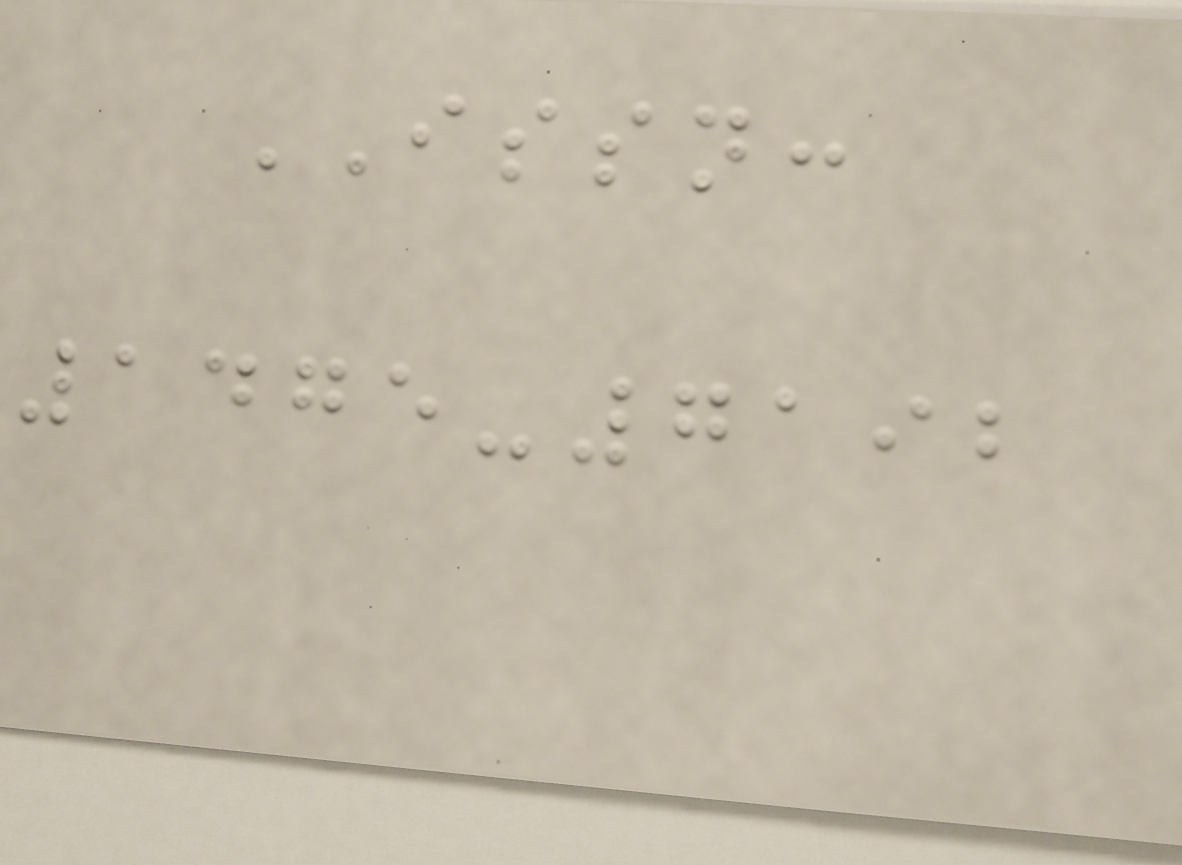ISSN:
1475-7192
